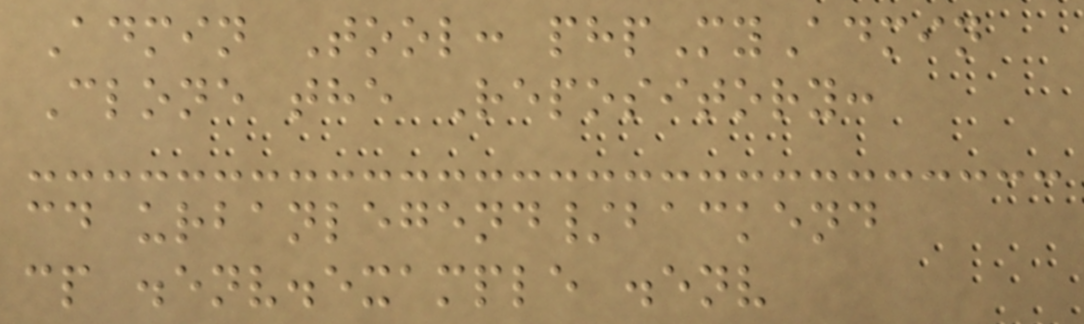Admin Tool: phpMyAdmin
Clone the Repository:
cd urbanlegend/backend
cp .env.example .env
